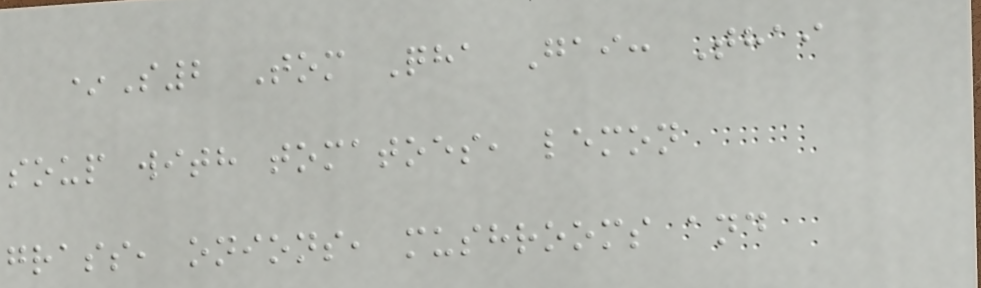*S2 Tom Qha Gai: Thai
soup with tomatoes, lemon
grass, onions, mushrooms and
